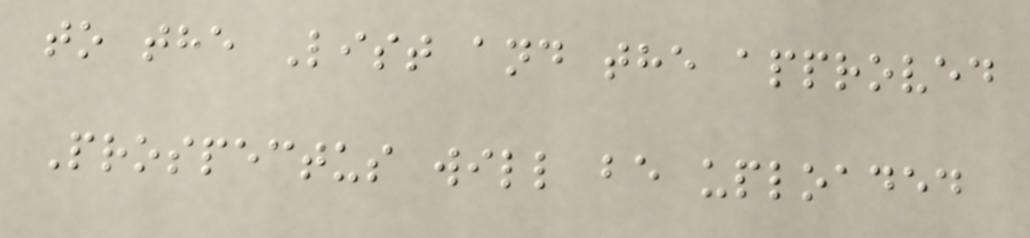to the List and the approved
Prospectus will be uploaded
